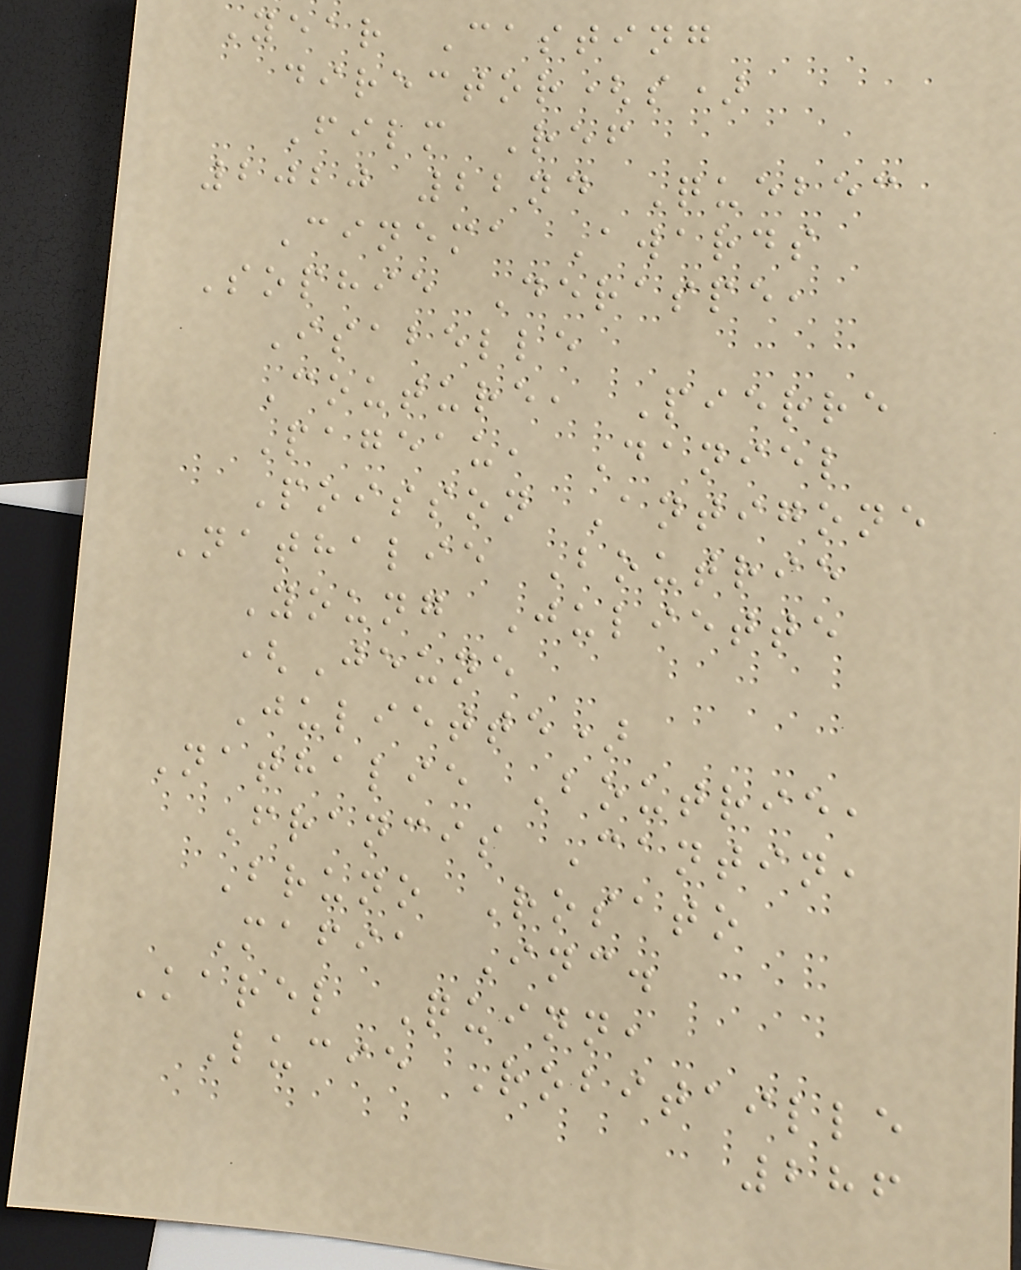Year Casting
director(s)
Film Ref
2020 22nd Quebec
Cinema Awards
Sophie Deraspe,
Isabelle
Couture, Pierre
Pageau, Daniel
Poisson Antigone
Nathalie Boutrie
Young Juliette
(Jeune
Juliette)
Nathalie Boutrie,
Francis Cantin,
Bruno Rosato
Mafia Inc.
Karel Quinn,
Lucie Robitaille
286
